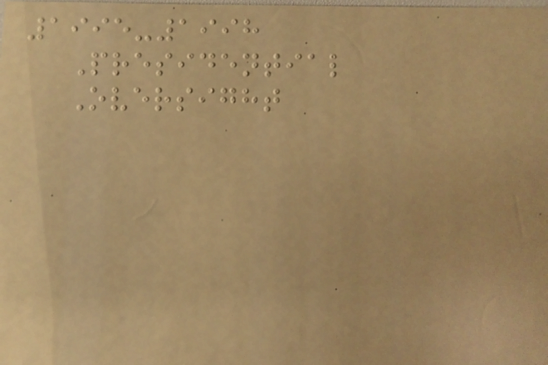1995-1998
Presidential
Oversight
